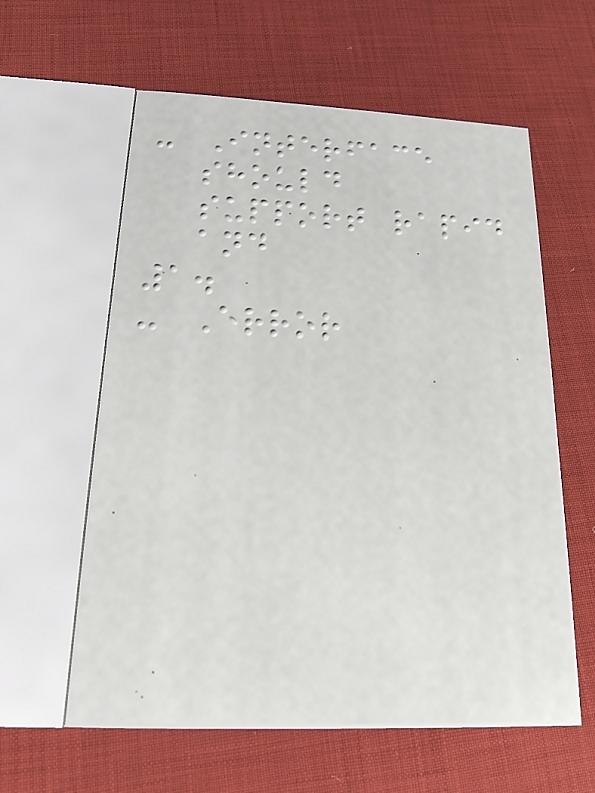- Interface
should
support rapid
and
1.
- Error
